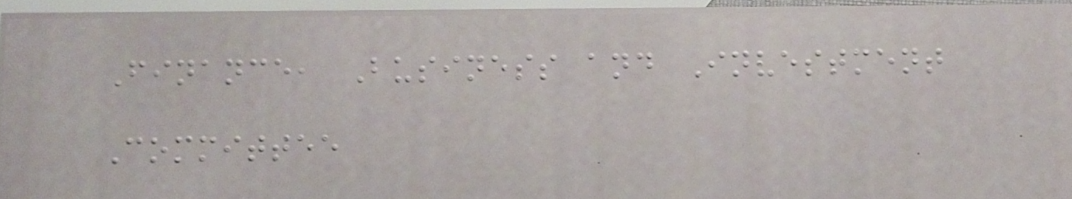Finance, Business and Investment
Committee
